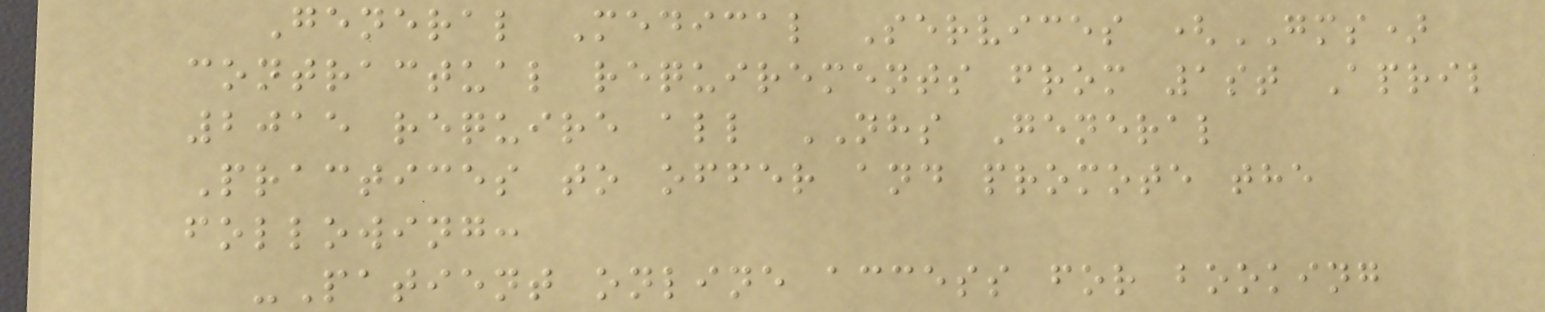General Medical Services (GMS)
contractual requirements from 1st April
2015 require all NHS General
Practices to offer and promote the
following:
-Patient online access for booking
